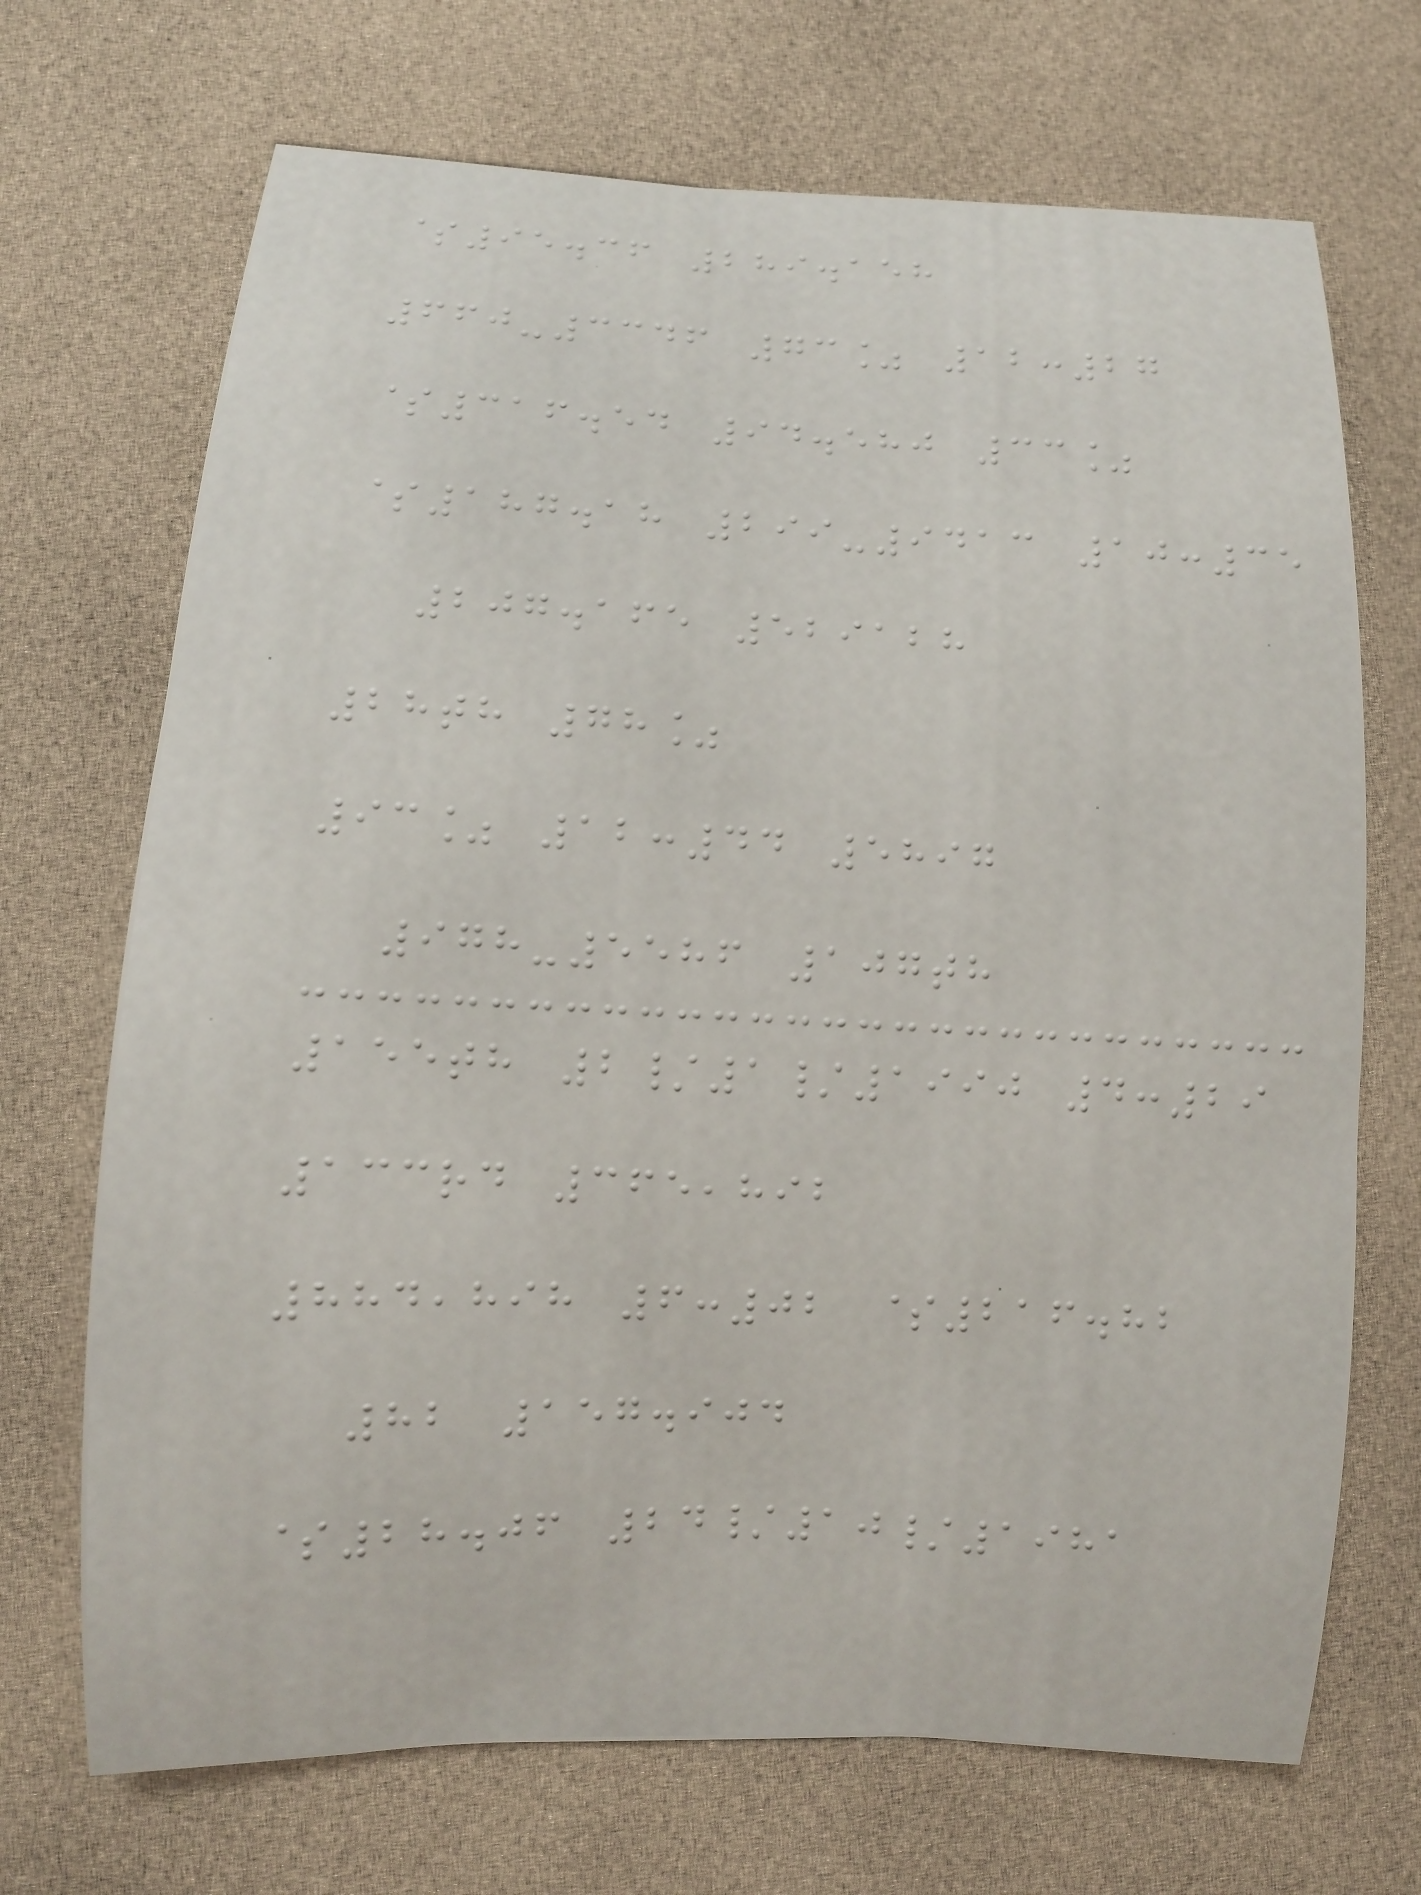$95.36 289.158
660-3346 73% 12:27
$316.54 94.580 33%
$187.18 299-9413 10:35
207.165 529128
28th 78%
93% 12:44 5897
978-5586 107th
155th 2/1/1990 4:29
133rd 365,892
884,898 6:02 $216.82
82 157.904
$28.06 24/10/1981
